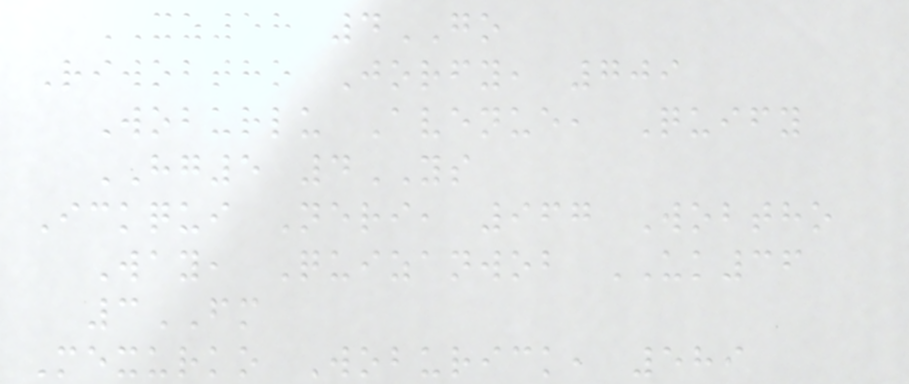XZ58 4GO
Riwobtho Jorfy, 709
Woburlu Avenue, Quify
HG5 4YS
Ickqui Neri, 967 Wobtho
Way, Quizanwob UK36
3FM
Mexurko Woburick, 589
